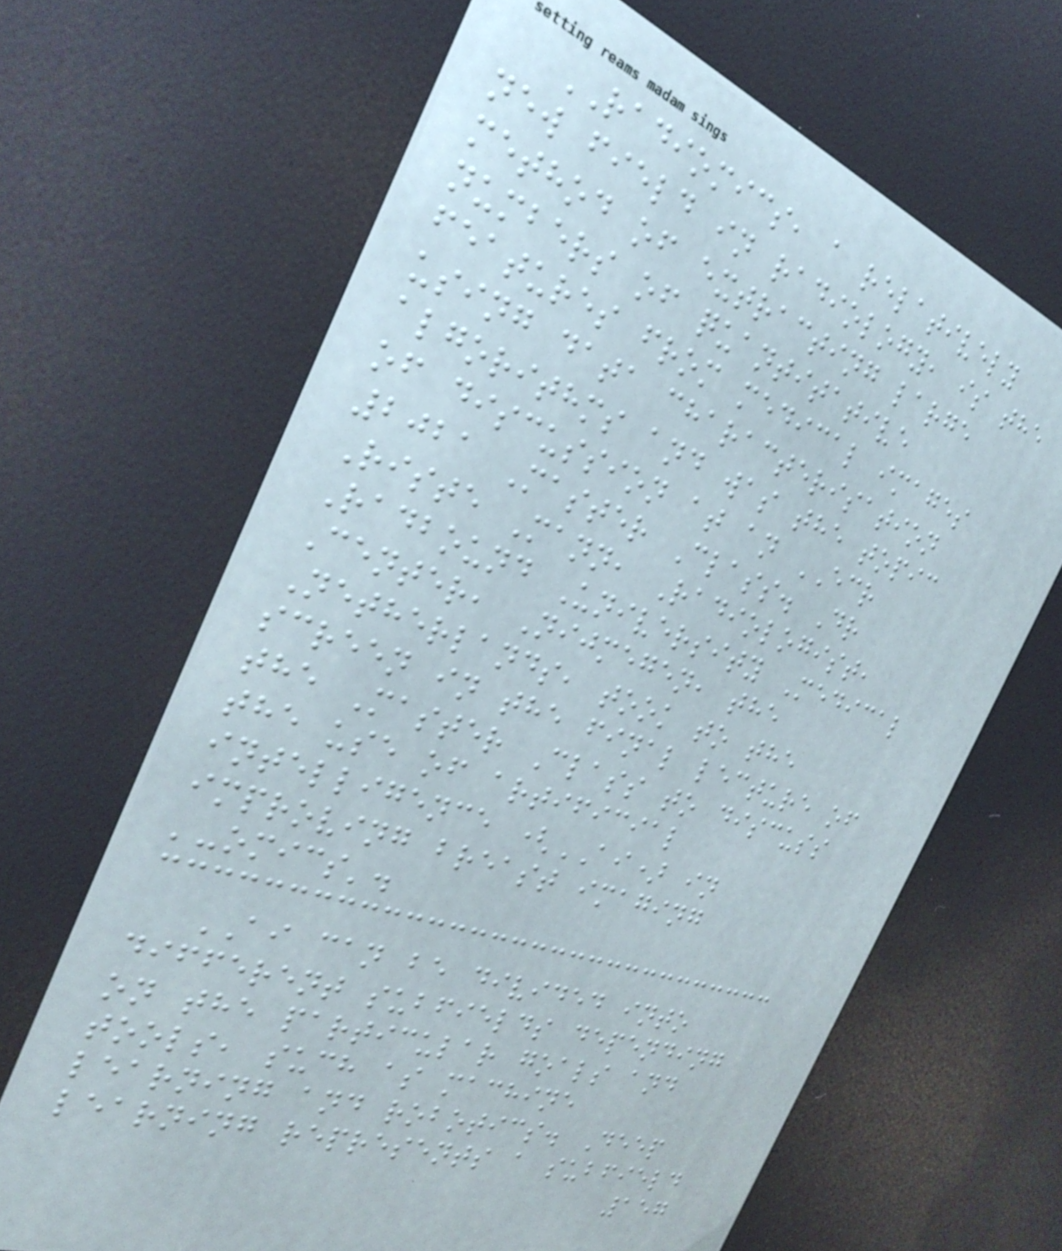RADIOMICS, a relatively
new field in radiology, is the
method of extracting large
numbers of quantitative
features from medical images
using data characterisation
algorithms and was the topic
of discussion at an ECR
2021 Master Class. Dr
Riste Mann, Radiologist,
Radbound University Medical
Center, Nijmegen, the
Netherlands, took to the
screen in the final lecture of
the Master Class to discuss
the use of artificial
intelligence (AI) in
improving breast imaging
'-omics'.
AI can be divided into
different subfields depending
on the particular goals and
tools, such as machine
learning and robotics. Deep
learning represents a subfield
157
